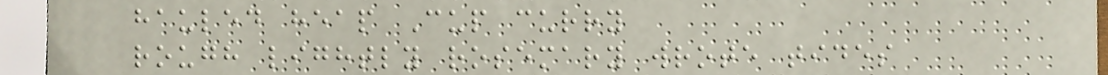hauled heap Cup curry
rough lightly rosemary wrote tides
